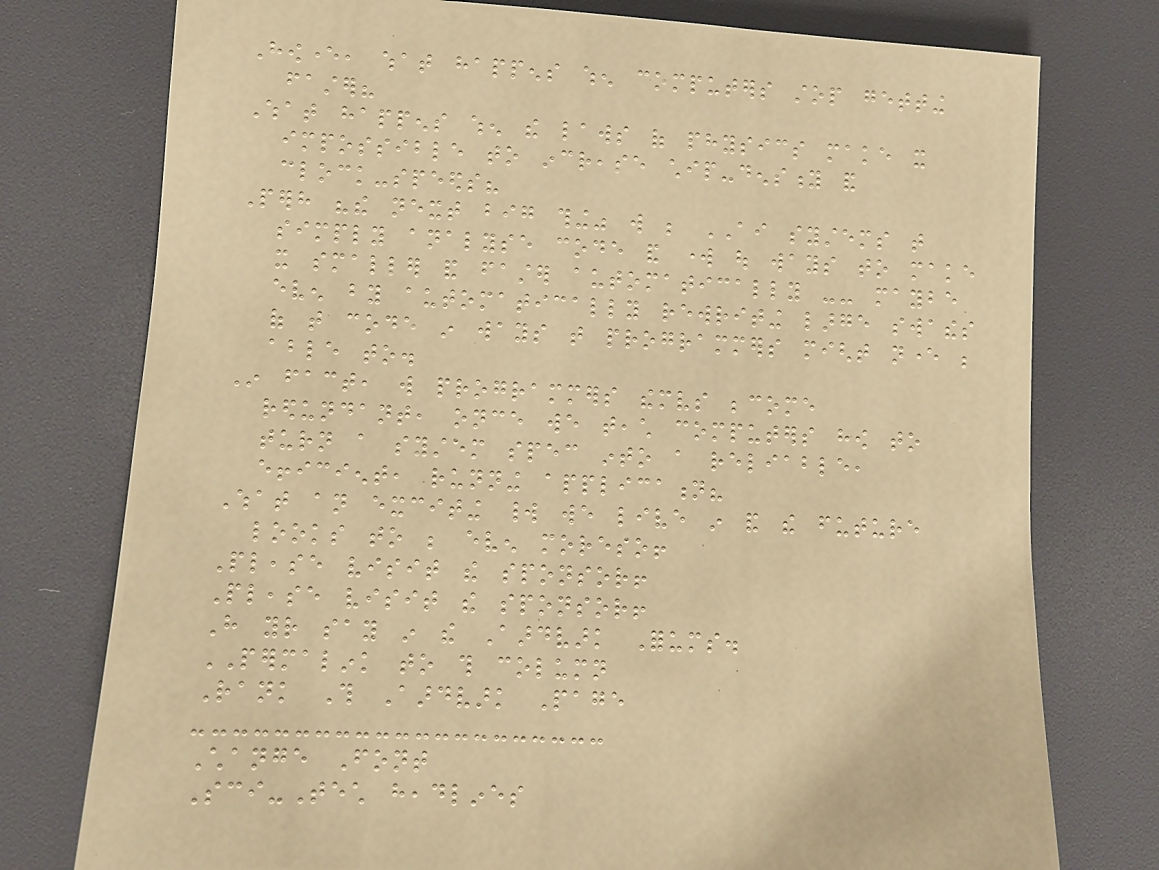However, what happens when computers stop getting
faster?
What happens when the laws of physics make it
impossible to increase chip-density and
clock-speeds?
Perhaps "the next big thing" will be AI systems that
simply analyse code and work out ways to make
it smaller and faster automatically -- maybe
even by automatically rewriting large swathes
of that code in ways that programmers might never be
able to.
In fact, will programmers themselves become
redundant, once we teach computers how to
turn a system spec into a reliable,
efficient, running application?
What an exciting world we live in and the future
looks to be even moreso!
Please visit the sponsor!
Please visit the sponsor!
Have your say in the Aardvark Forums.
PERMALINK to this column
Rank This Aardvark Page
Change Font
Sci-Tech headlines
